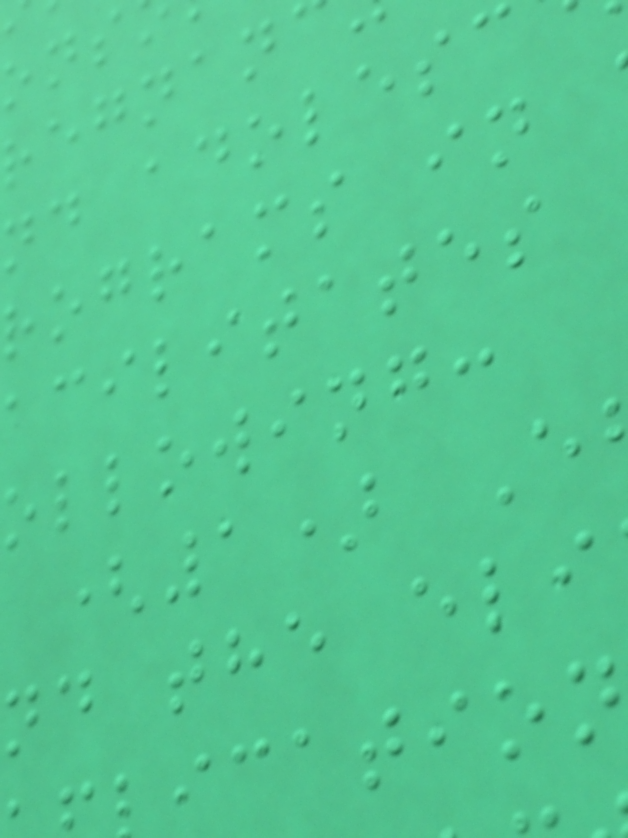nd adoles
rograms in
acilitates
ollowing:
(1) E
nd the eli
ication
